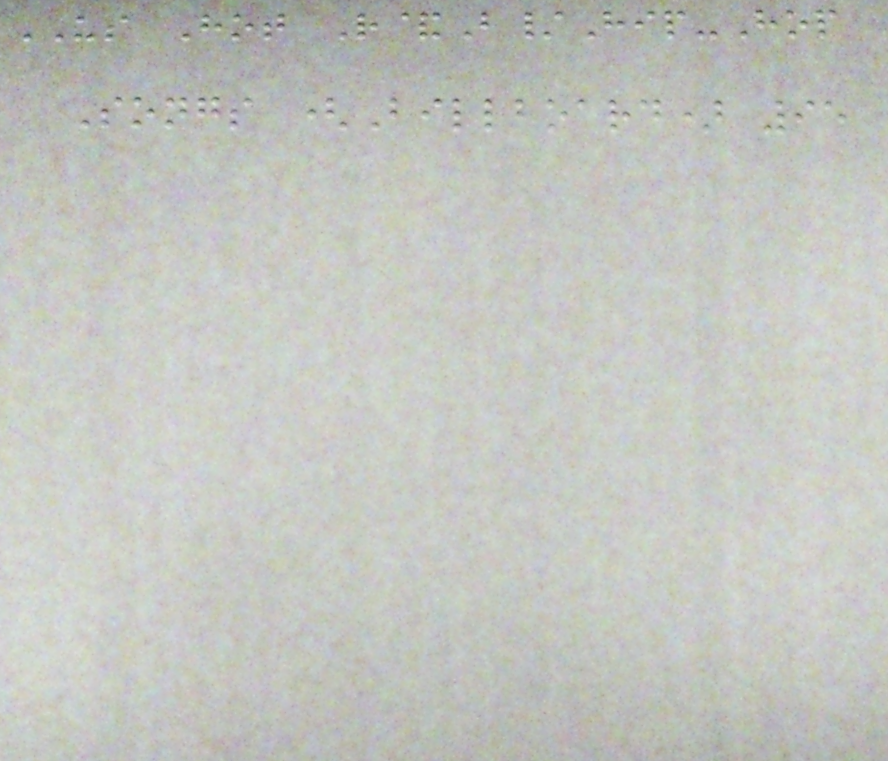US Hot R&B/Hip-Hop
Songs (Billboard) 95
